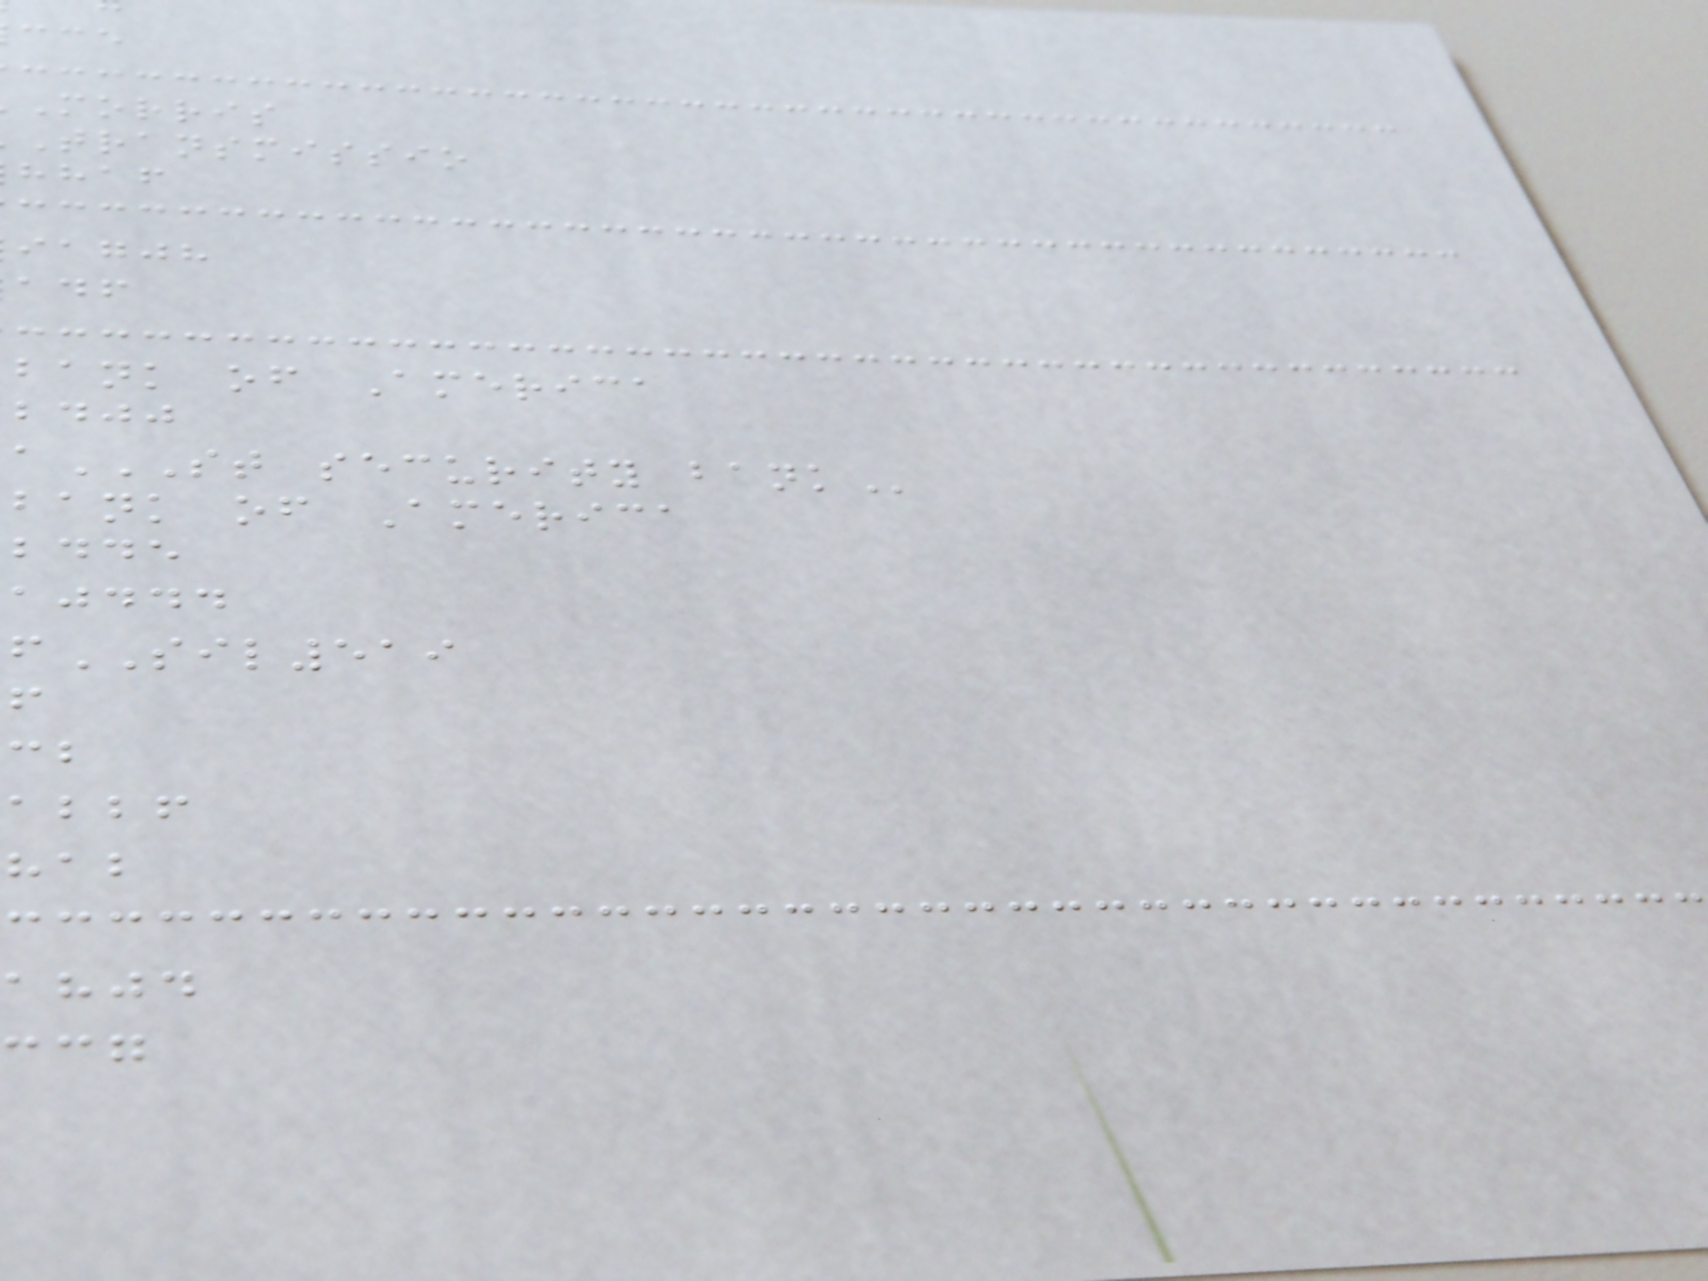morris
transmissio
hhaf
iagjh
bank of America
bdjj
bank of America
bdde
ajddd
SIL519
abbf
ahjd
